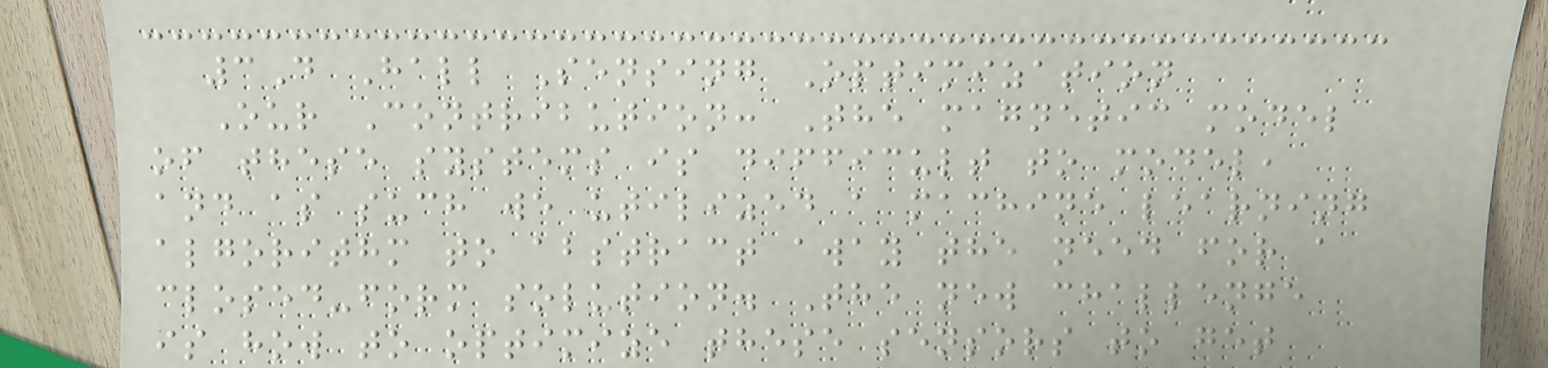3D Hall Sensing Optimization
Our Contribution: The magnetic model
of these systems is difficult to model,
and as such we utilized a machine learning
algorithm to abstract away the need for a
closed-form solution. The new challenge
is how to optimize these sensors to get
